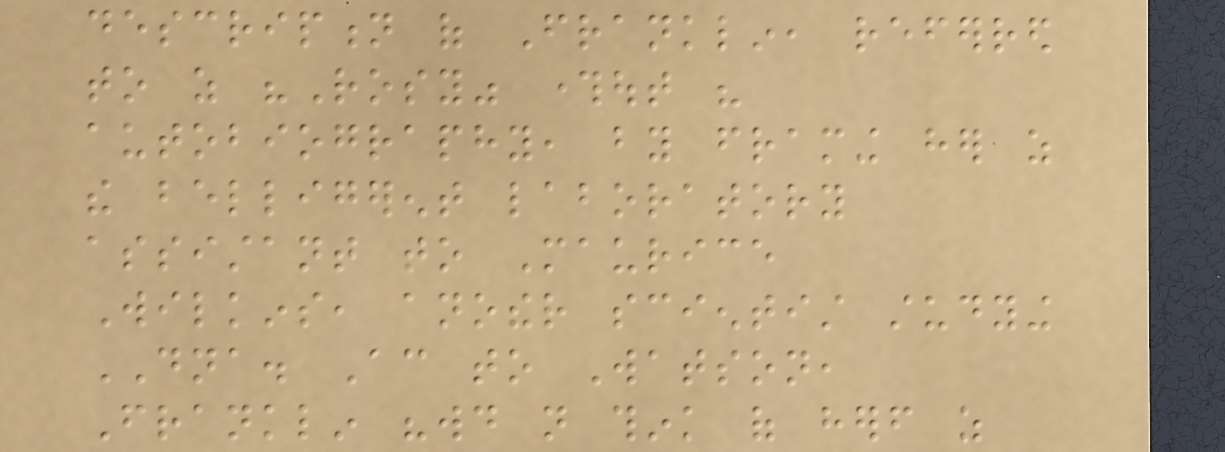description of Franklin, referred
to as "Rosy" throughout his
autobiography, by framing her as
the belligerent laboratory
assistant to Maurice
Wilkins, another scientist studying
DNA. According to Watson,
Franklin "would not think of herself as
